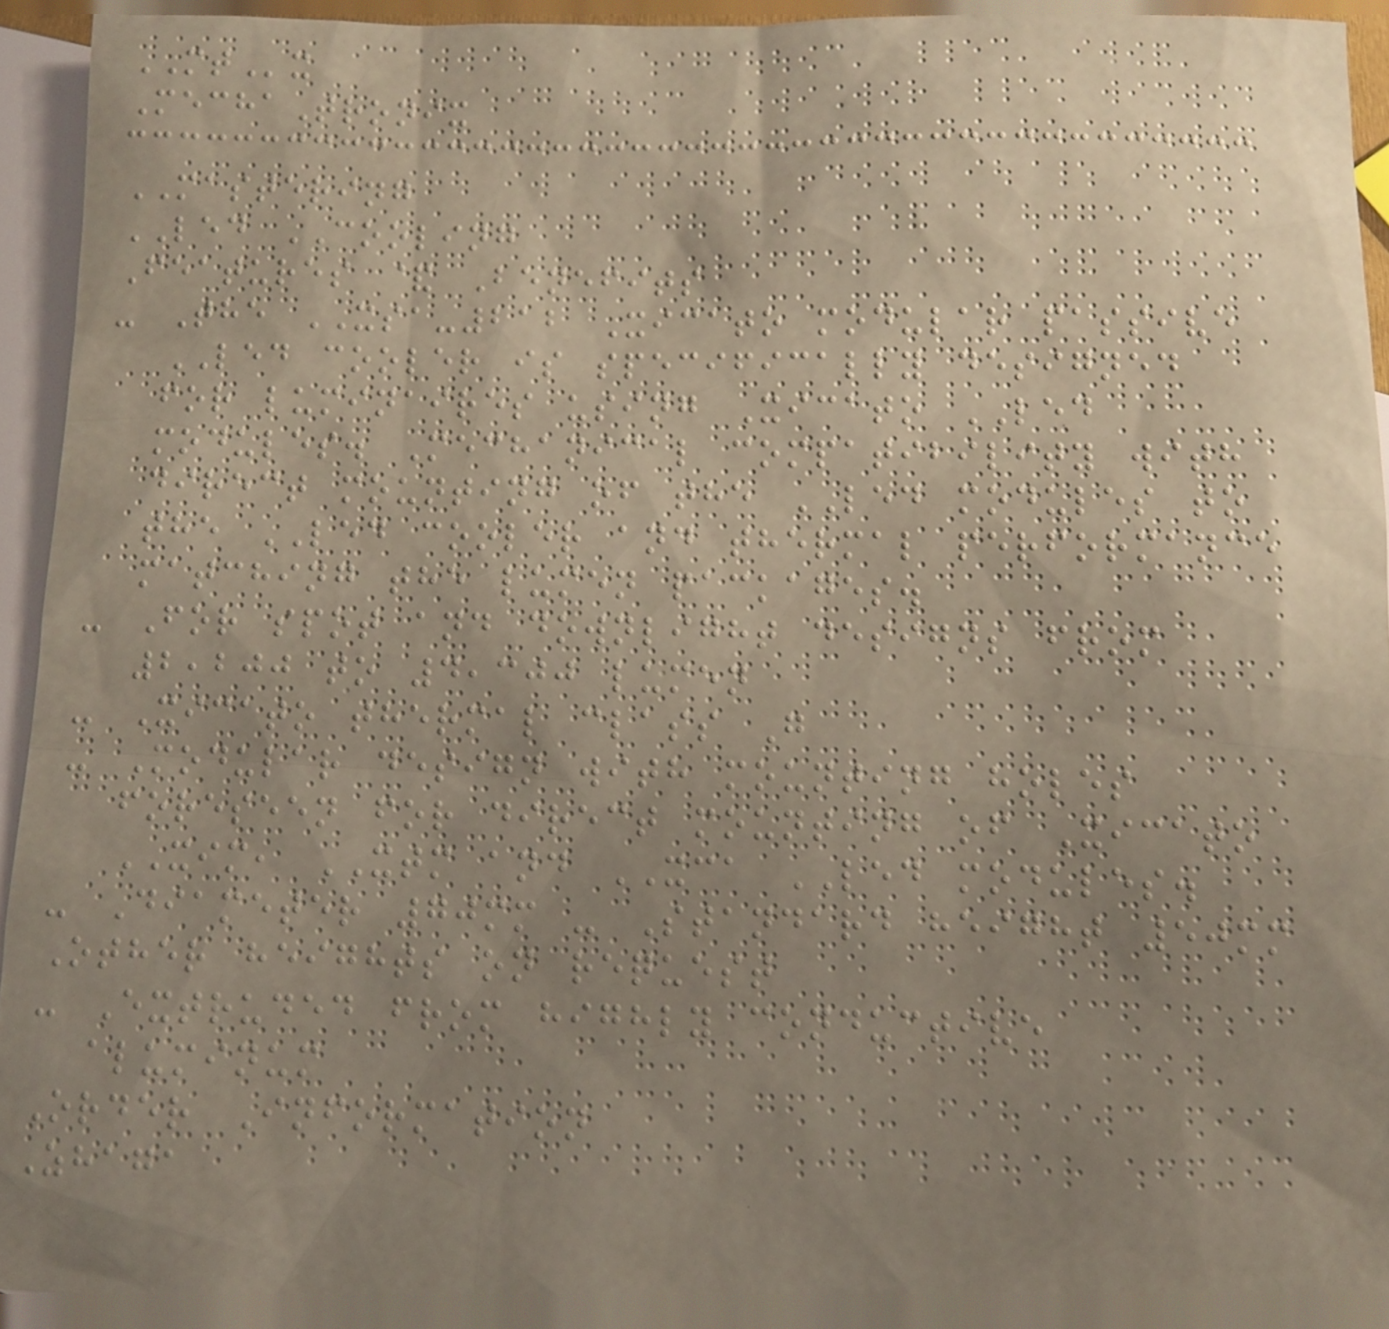MTx
MechaTronix
MASTERING
LED COOLING
Features & Benefits
- The XSA-212 Xicato modular passive
LED cooler is specifically designed
for luminaires using Xicato LED
modules. Mechanical compatibility with
direct mounting of the LED modules to
the LED cooler and thermal performance
matching the lumen packages.
- For spot and downlight designs from
2,200 to 4,300 lumen
- Xicato thermal class G
- Modular design with mounting holes
foreseen for direct mounting of Xicato
XIM, XTM and XCA LED modules.
- Diameter 70mm - Standard height 50mm
Other heights on request
- Extruded from highly conductive
aluminum
Order Information
Zhaga
